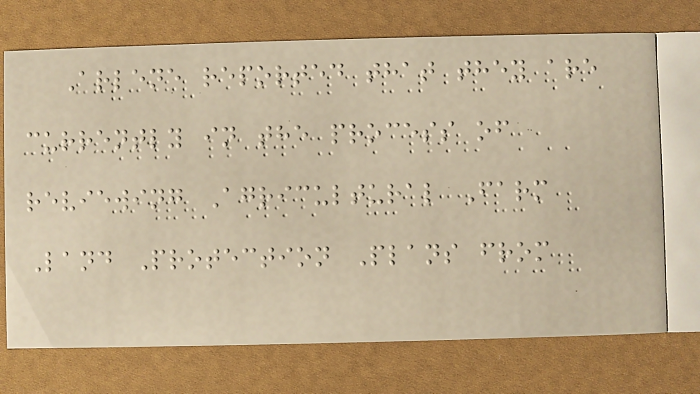Arlene reported that they are
currently in the process of
reviewing Agricultural Farm
Land Protection Plans from
